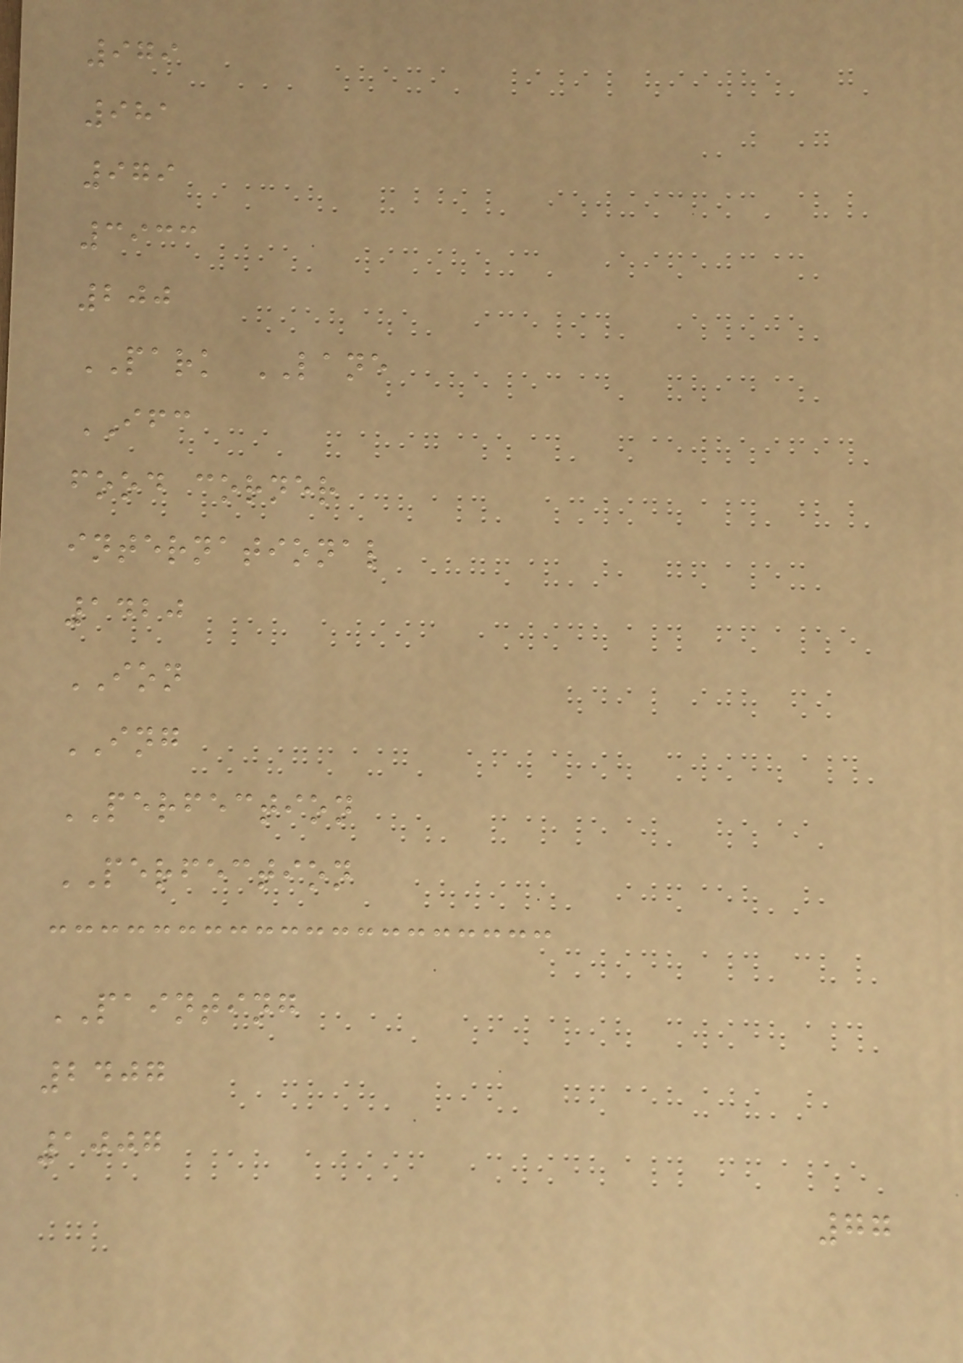979
981
979
3933
200
PARK LANE
IFC
food corner
international
1420
ION
ING
PERFECTION
PERFECTION
PAINTING
2407
1007
77
